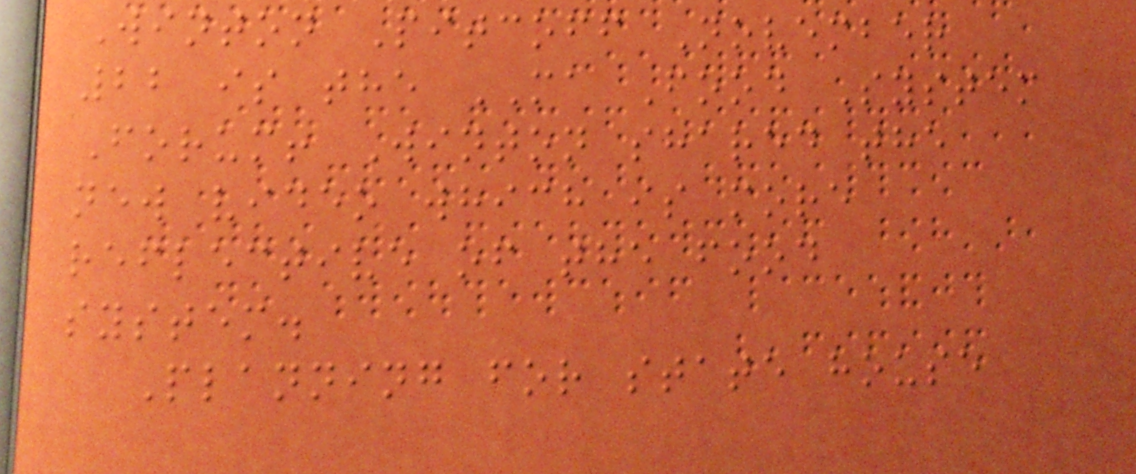Winton Pitcoff November
22 is the MA Food System
Forum! Winton shared the
new video which is more
reflective of the food
system.
Planning for state house
